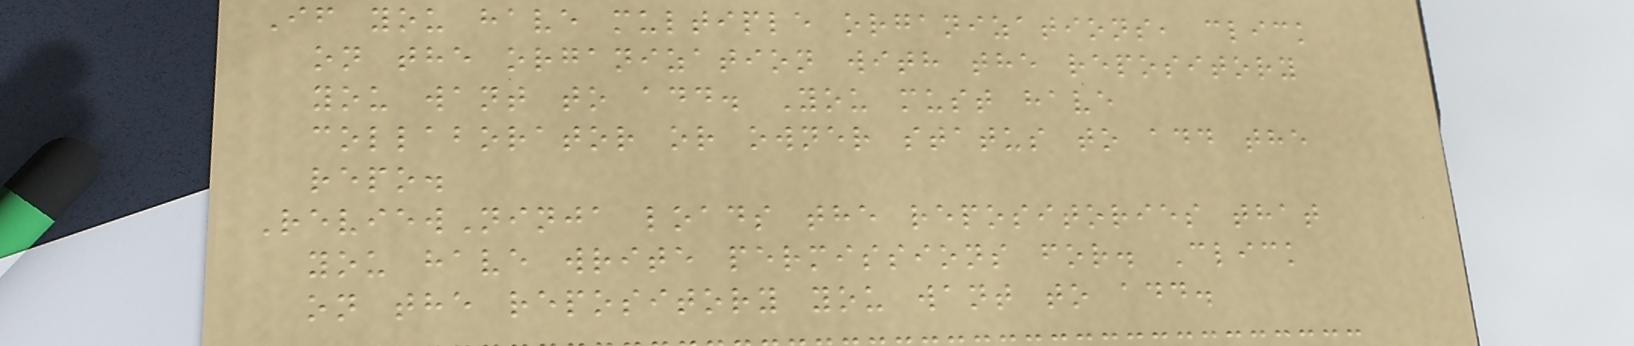If you have multiple organizations, click
on the organization with the repository
you want to add. You must have
collaborator or owner status to add the
repo.
ReviewNinja loads the repositories that
you have write permissions for. Click
on the repository you want to add.
